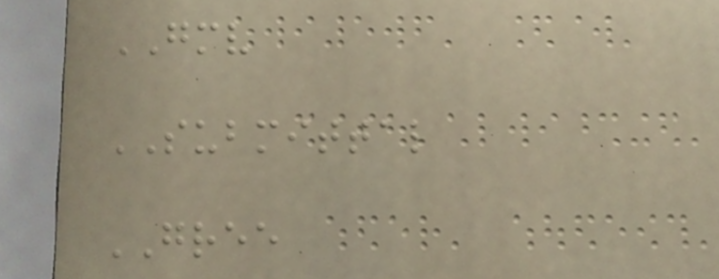GMV
SUBMITTAL
GREE
